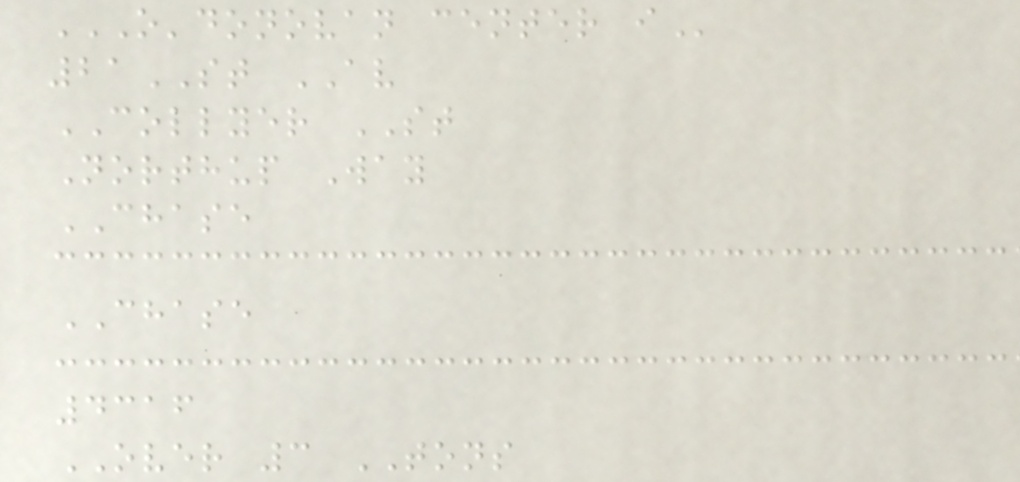O'DONOVAN CENTER I
21ST AV
COLLYER ST
Northup Way
CHASE
CHASE
4316
OVER 3 TONS
